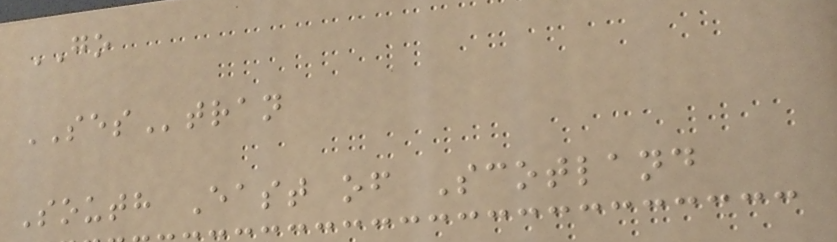GO
SEStran
South East of Scotland
